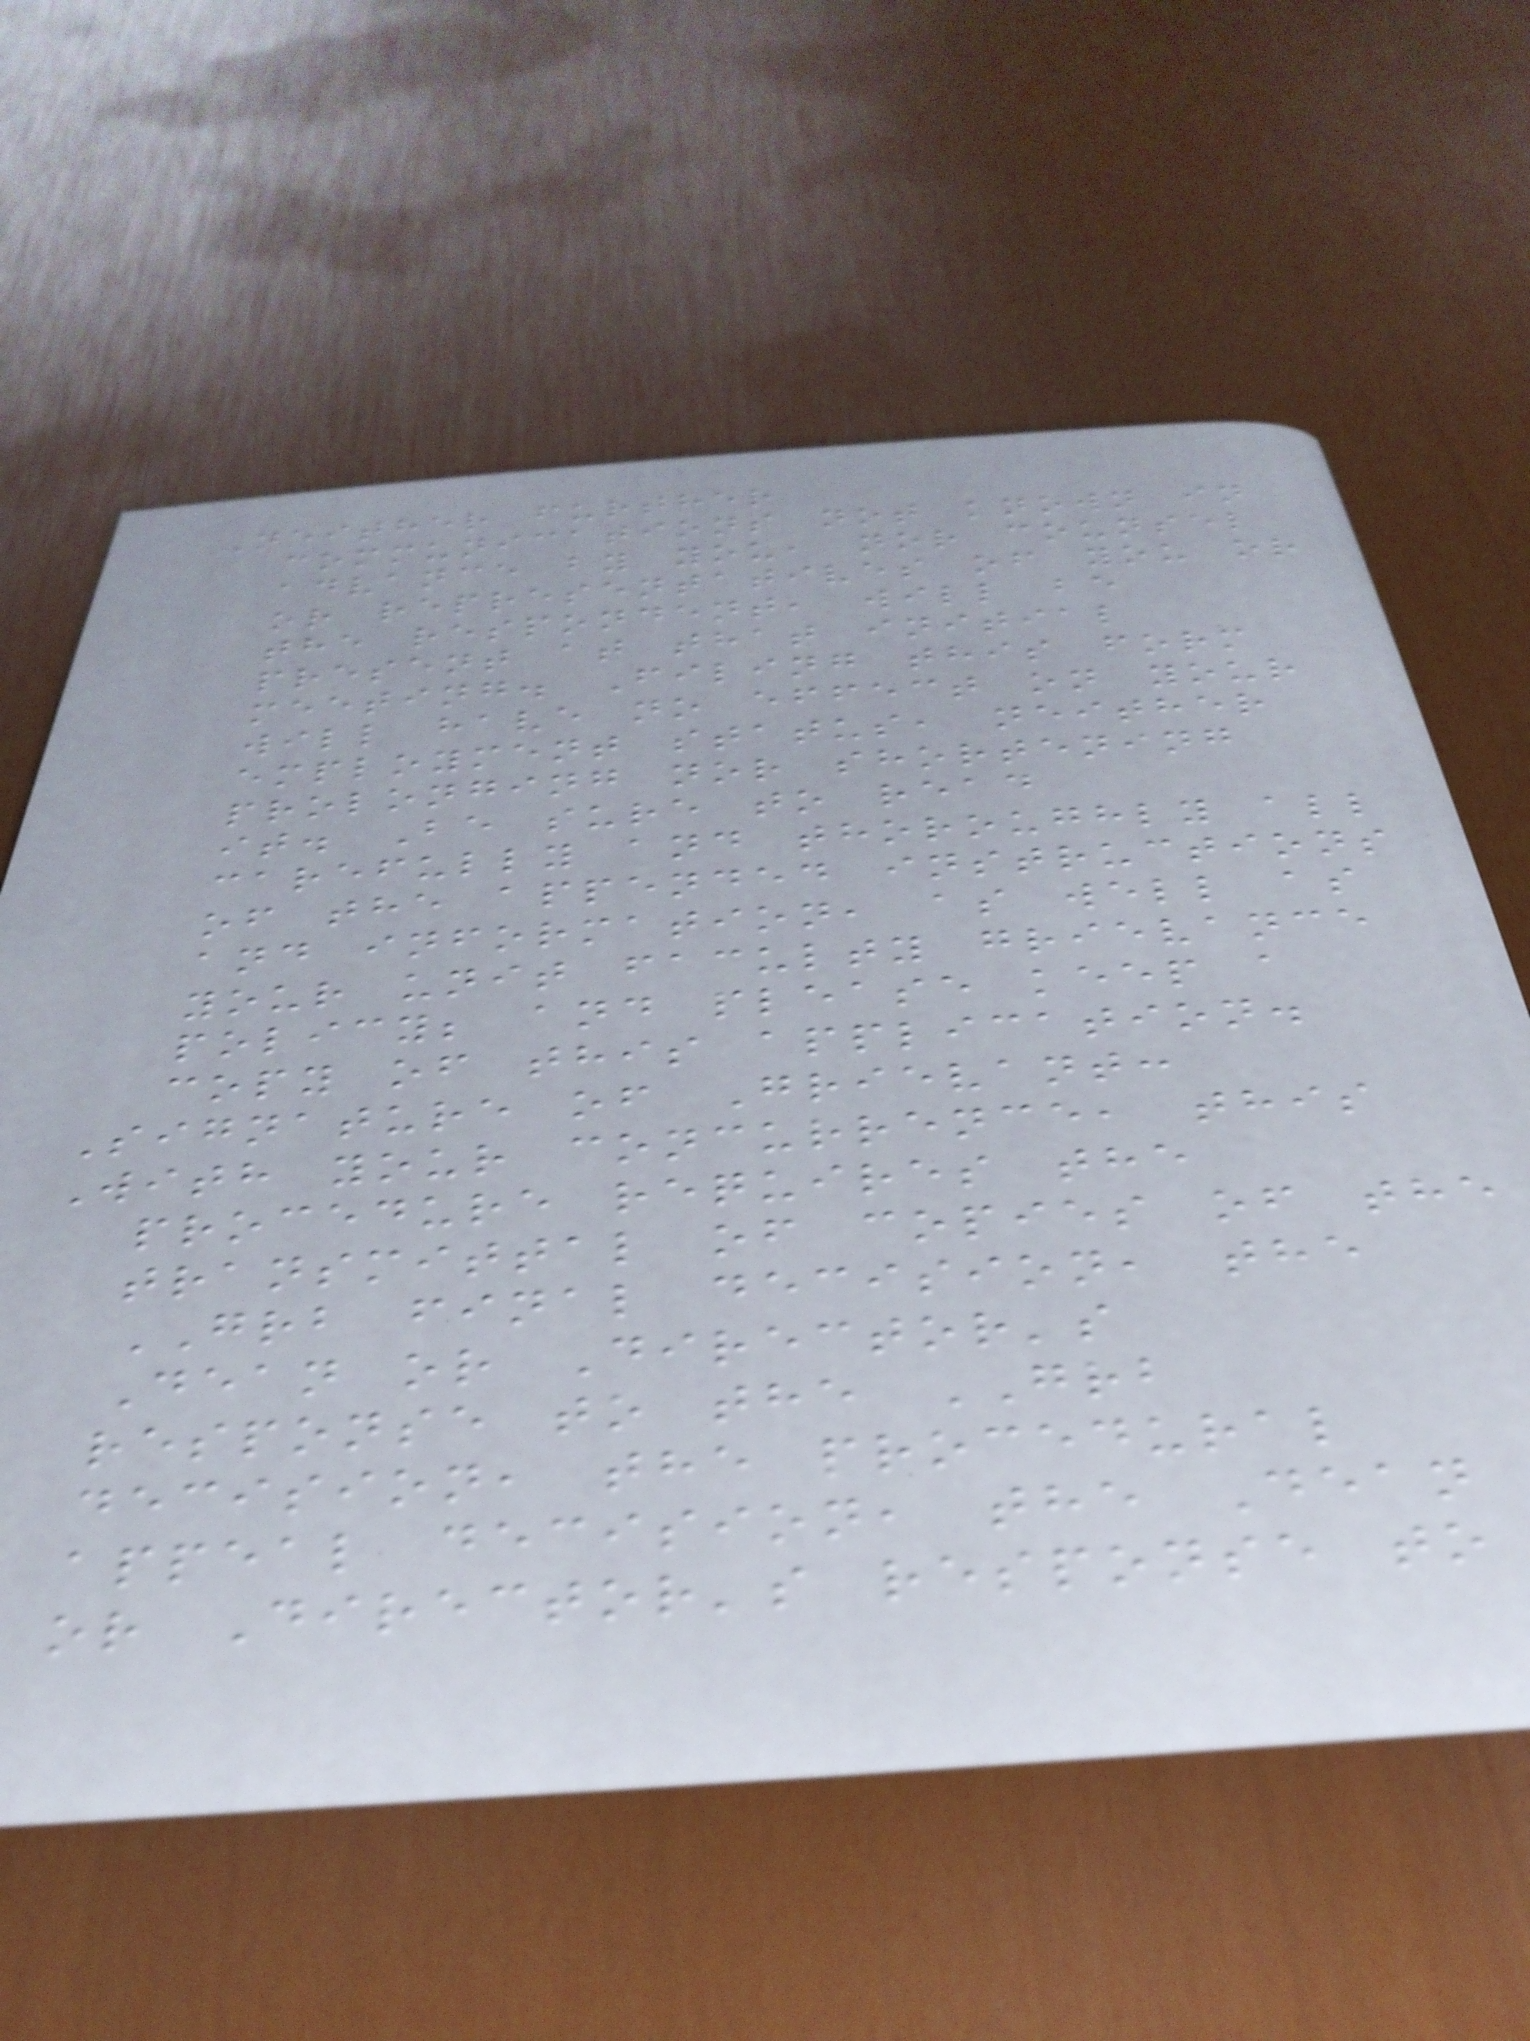Neither further
communications not known in
advance by you, nor counsel
or representatives of you or
the respondent, will be
present at that initial
meeting. Filing this form
will have no effect on your
employment status, neither
prolonging nor shortening
it. Be sure to read
carefully and thoroughly all
of the appended instructions
and information, as well as
your unit faculty grievance
policy; and please keep a
copy of this application.
Signature of Grievant:
With your concurrence, this
procedure requires the
transmittal of copies of the
GRB final decision, the
Dean or Director's
response to the GRB
decision, the procedural
appeal decision, the Dean
or Director's response to
